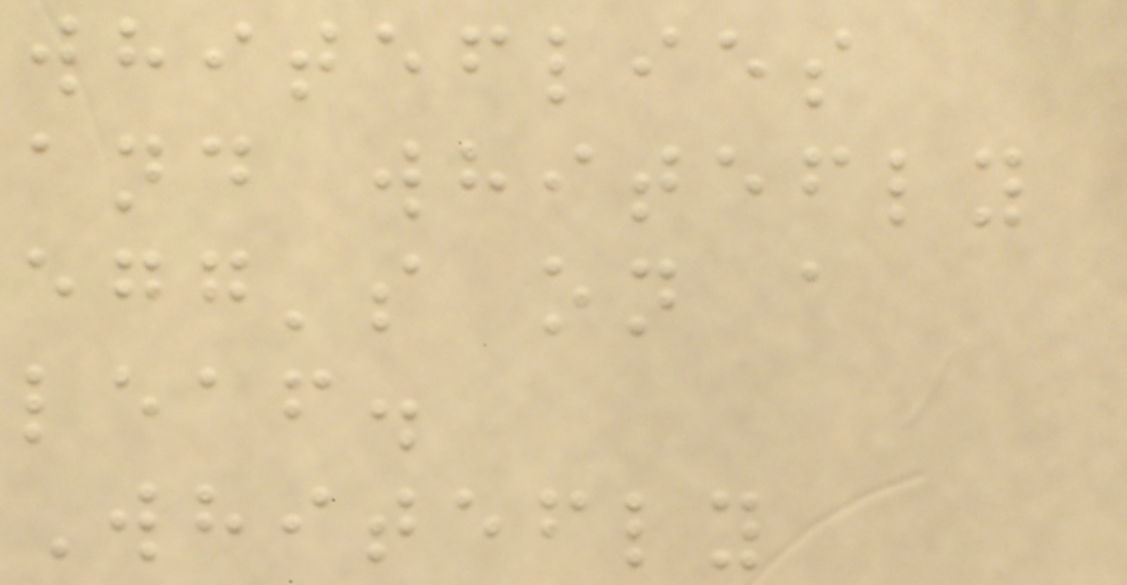whiteflies
and whitefly
egg's on a
leaf.
Whitefly
